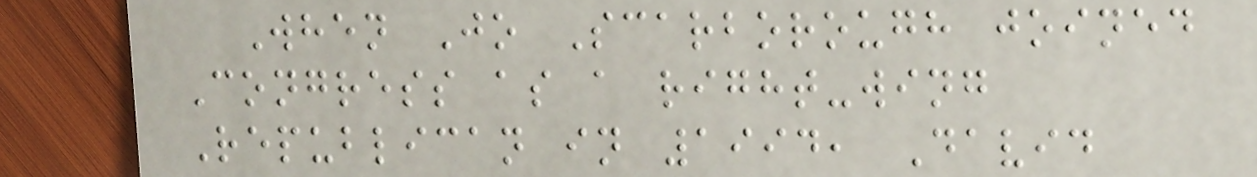When Jo Scarborough joined
Congress as a right-wing
Republican in 1994, David
